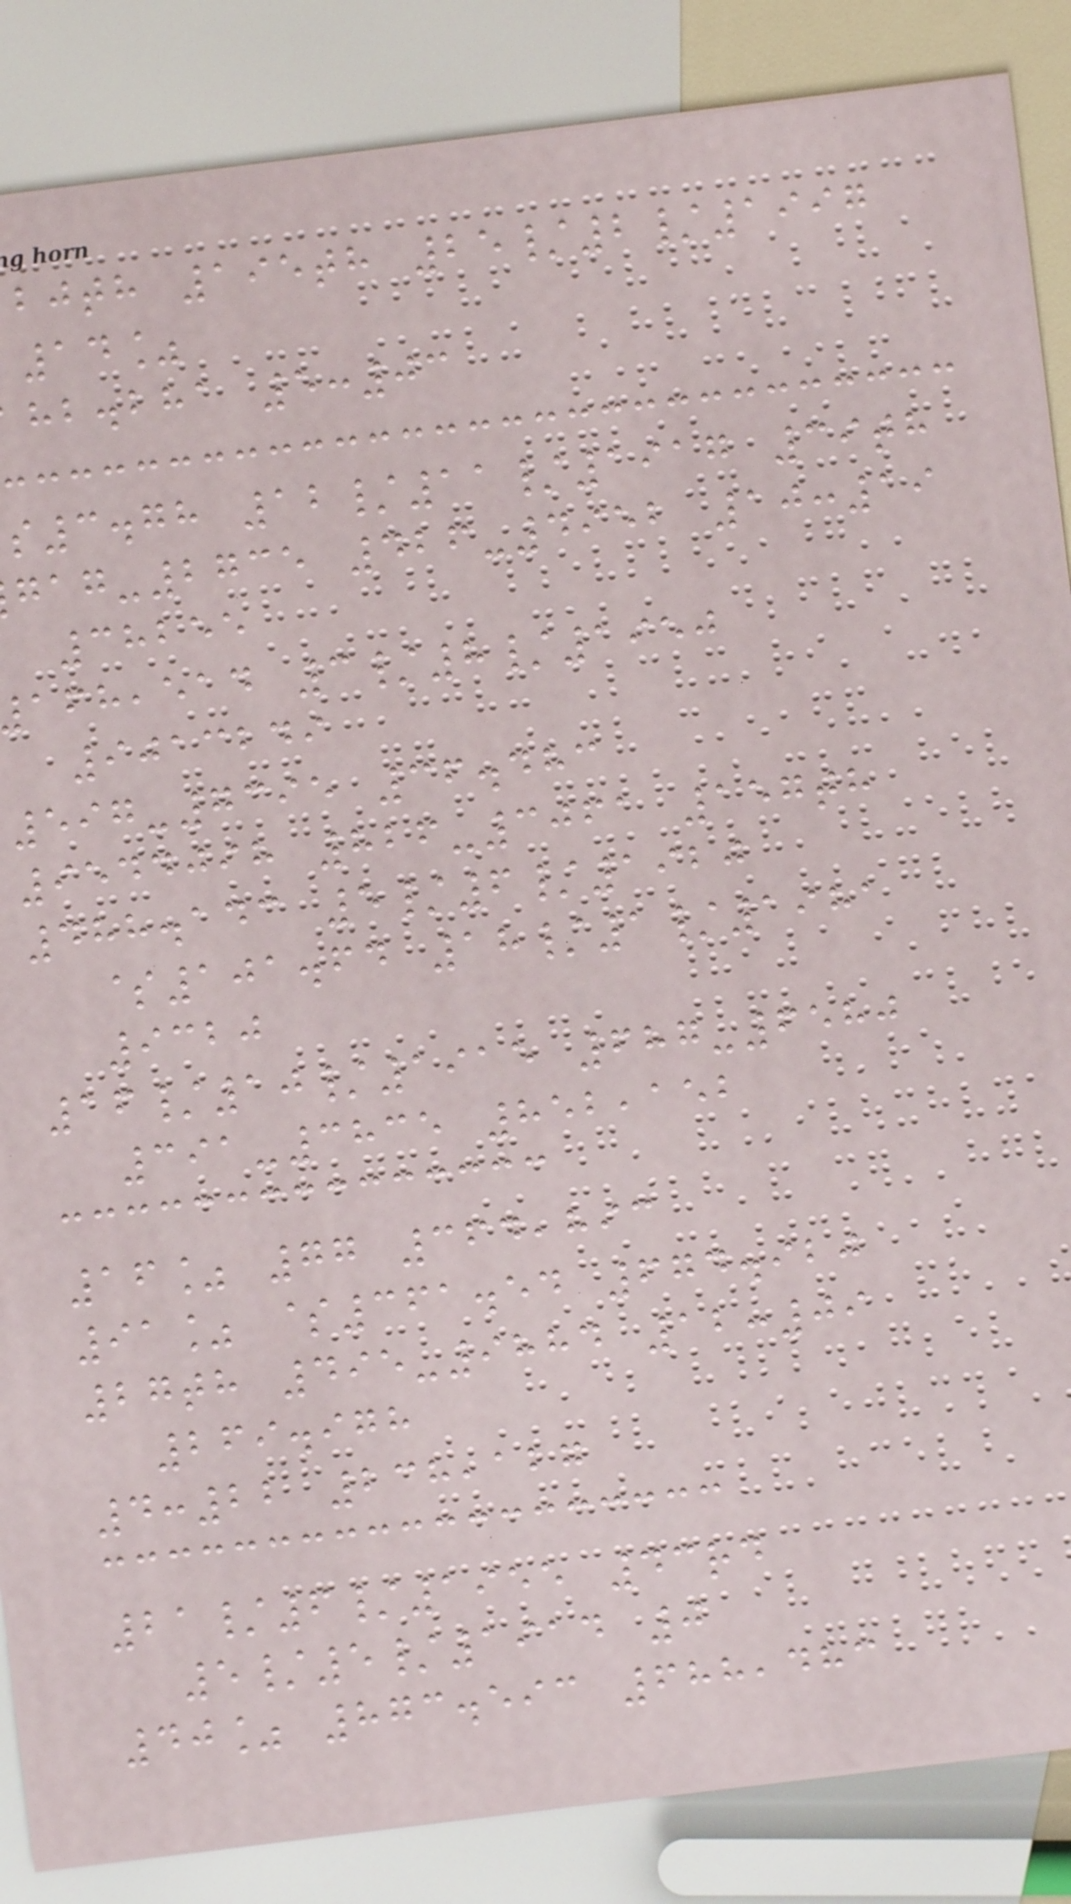bjth 195th 25/2/1997
14%
hb.bha 5:03
3.78 12/11/1917 39th
-2735 426-4952 10:19
38255
,ead 3/8/1950
9013249
597-7395 36.483
9544098 826-3061 157th
488.143 5/6/1920
$101.64 18/1/1981
9320
16/10/1915 687-6580
391-3835 852,152
16% 77 364,893
91% $361.54 674.920
27th 495-9884 12:09
269.978
4:22 238,127
21/6/1955 43rd
5/5/1914 0
40% 873.593 688,483
